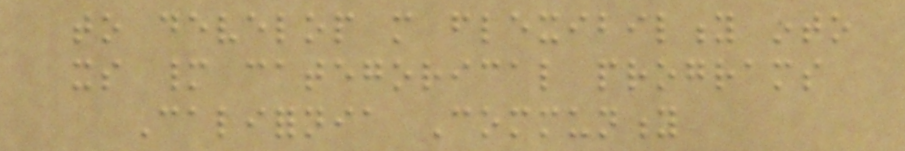to develop more flexibility into
its many categorical programs
California Community
